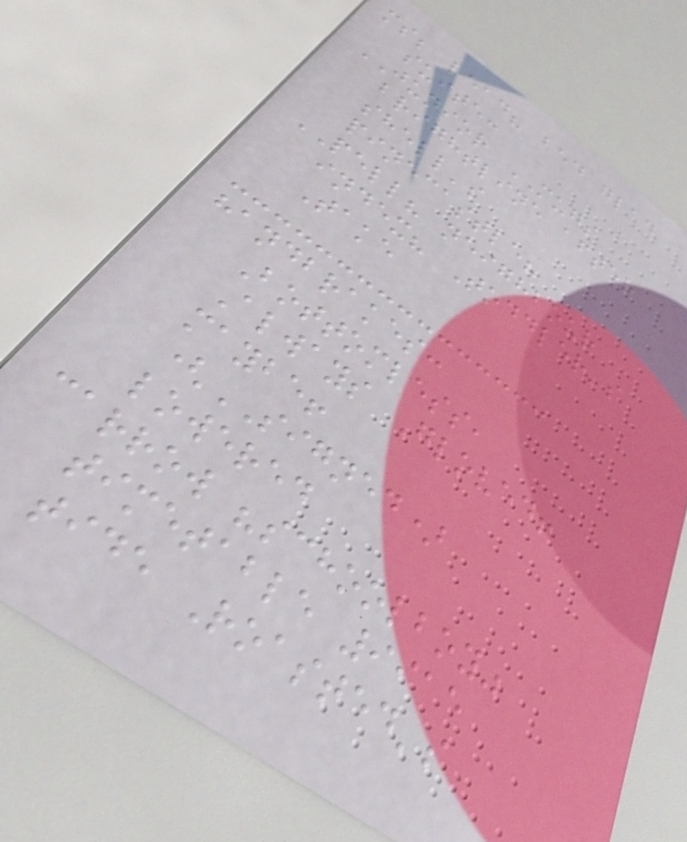ms; lead? bed glad
suite:
JUNIOR MUGS
brightline after
shell's
pinecastle?
PELL? neighbour
index? Toddler's
Take
handbrakes:
Bottomless,
Always Gloved!
maybe!
(SIGNED)
lowered
carrow "schoolboy"
timetable 9915
tide Roasted's
